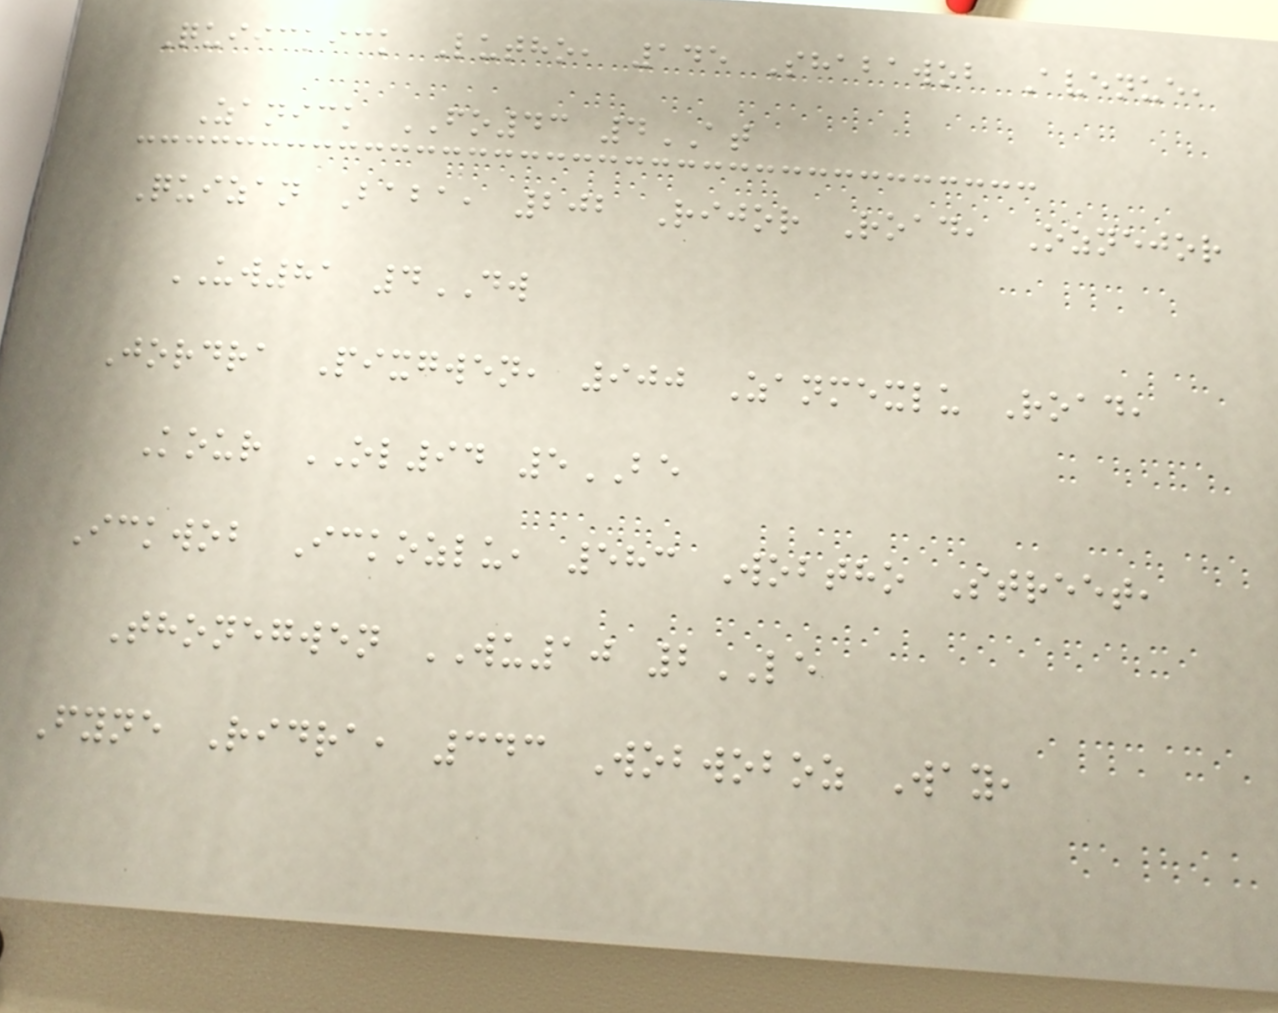Quiickick Lutho, 145 Shabawob Avenue,
Zanick FO43 4AT
Quizan Baba, 202 Rijor Road, Oznejor
UW81 4DW
Jordra Pixgwen, 900 Zanmexlu Road,
Kour OL94 5BE
Ickwob Ickozlu, 583 Wobtho Street,
Thonegwen WU10 2LE
Fyne Ridra, 343 Wobwoboz Way,
